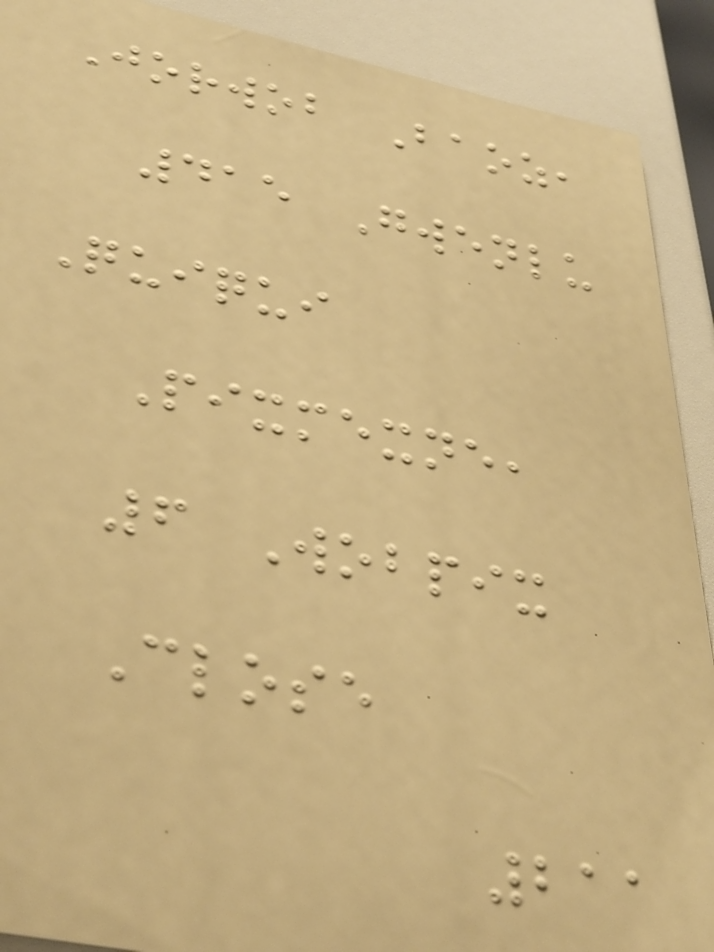Jorwob Baoz,
415 Gwenlu
Quiqui
Pixmexne,
6 Wobpix
Close
211
